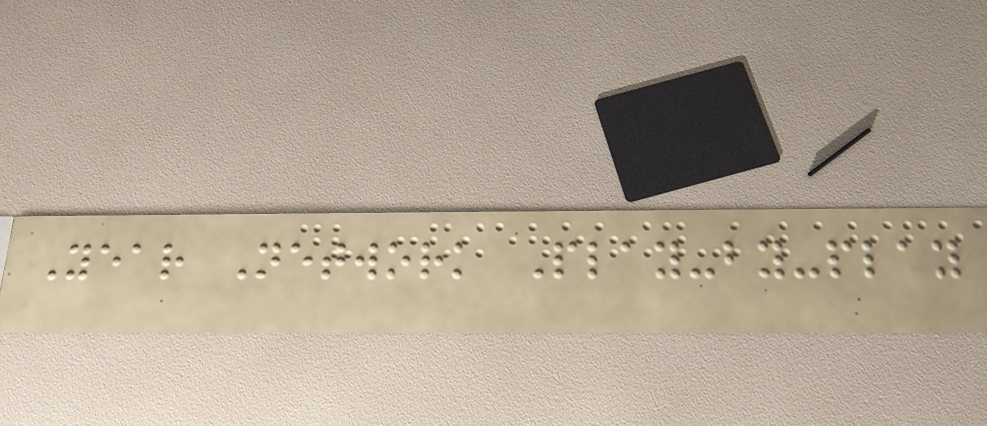Year Network Play-by-play
